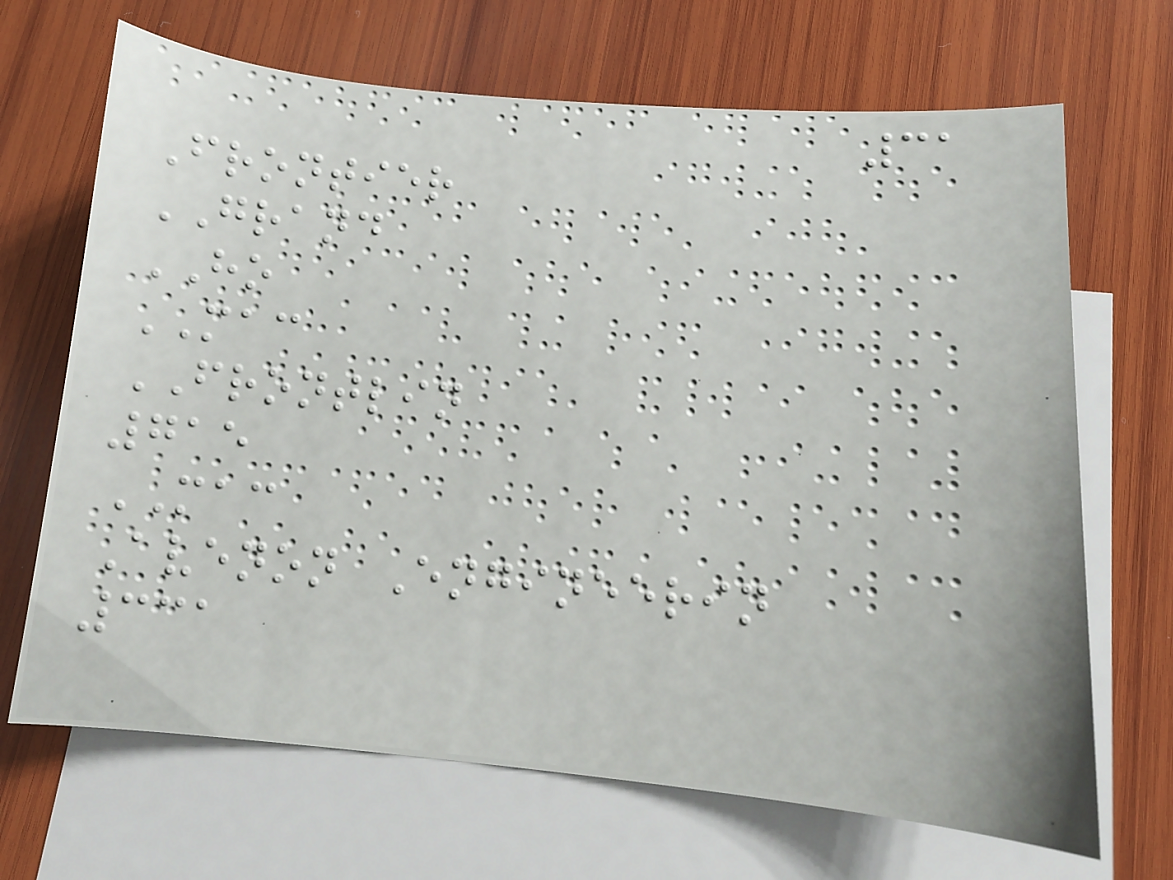31
Frontier
GRAND
HO
MAC
FRONTLIN
715
MAC
Avenon Engineerin
331
